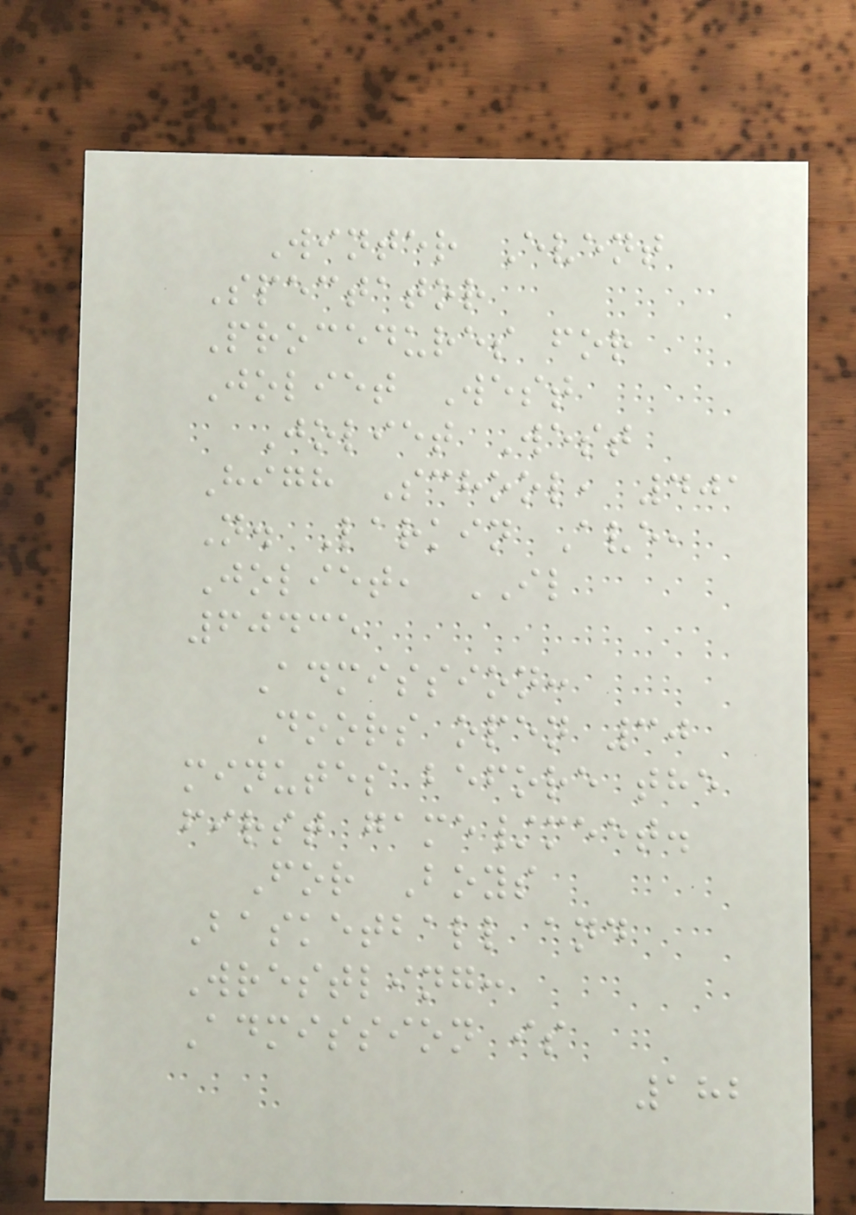Winter Event
Spectator
Procedures for
Joliet West
Joliet West
High School, 401
N. Larkin Ave,
Joliet, IL
60435
Admission:
Doors open 30
minutes before the
first game/meet.
For Boys
Basketball and
Wrestling:
Admission is
182
